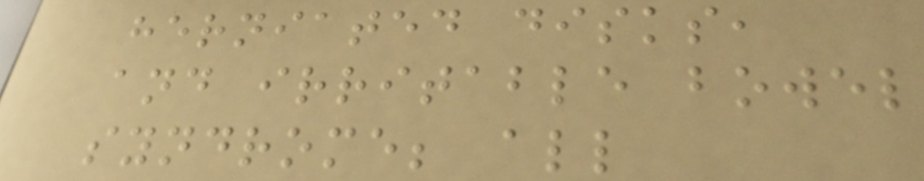herniated disks,
and irritable bowel
syndrome; all
